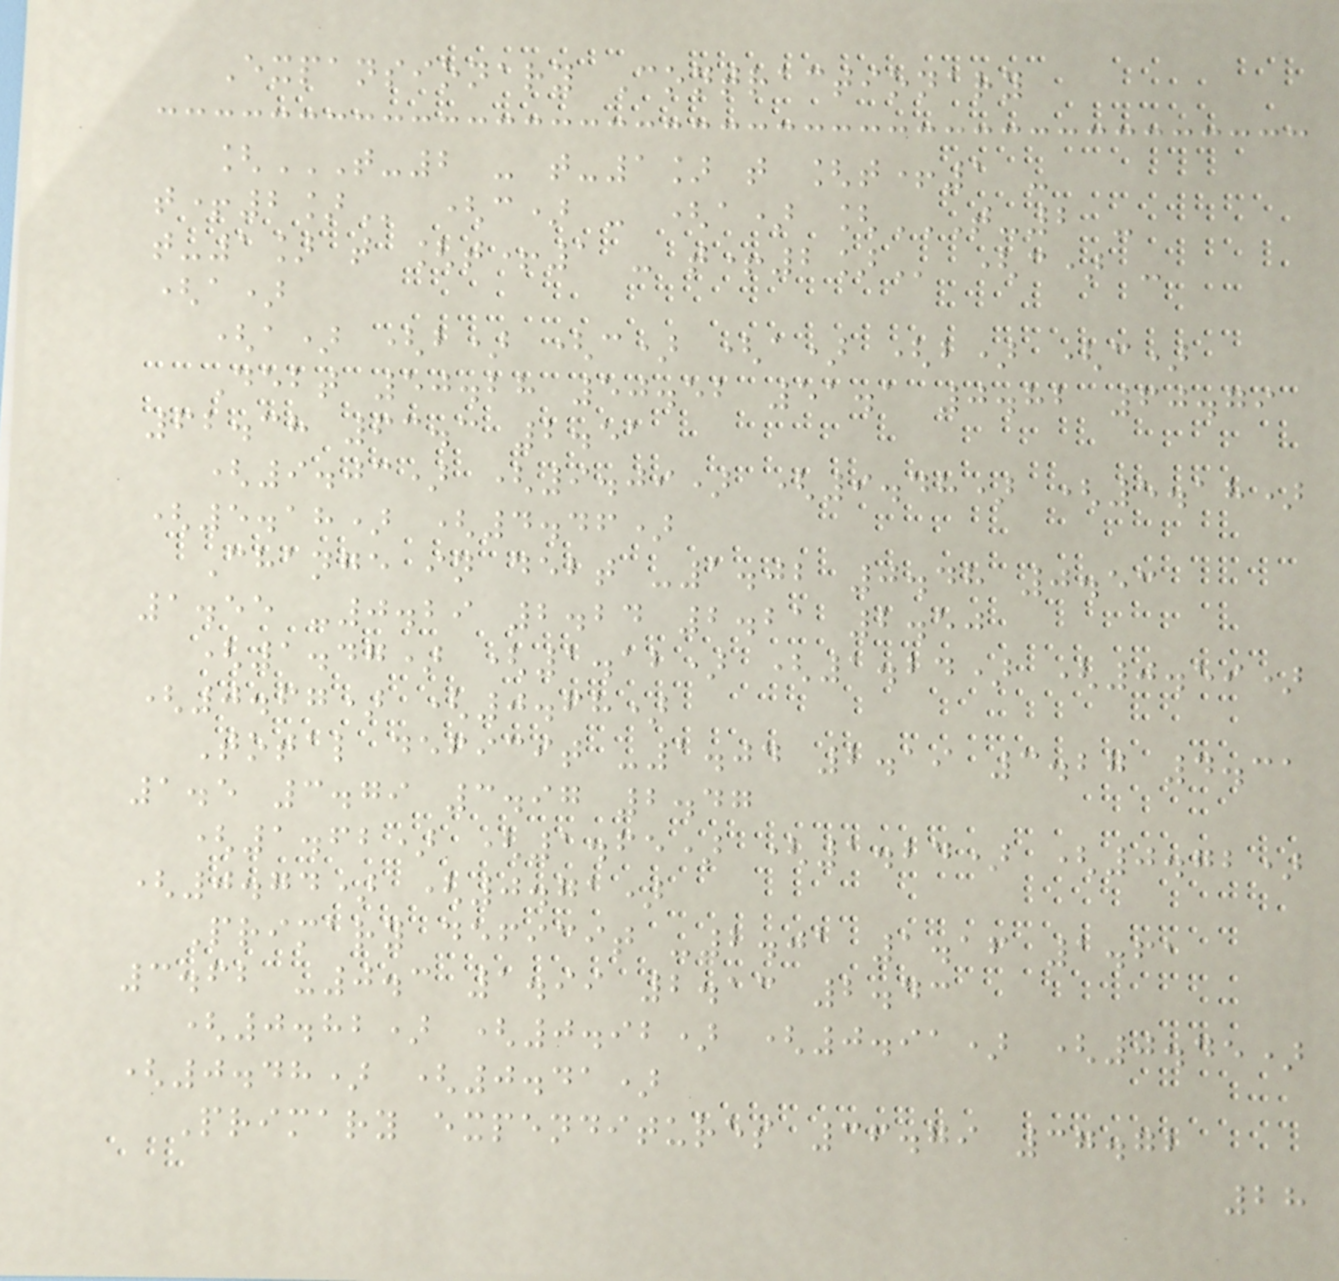Expansionary Contractionary
[T-2 - T-1] T [T+1 -
T+2] (c) - (a) [T-2 -
T-1] T [T+1 - T+2] (c) -
(a)
(a) (b) (c) (a) (b) (c)
Debt 50.28 50.52 51.1 0.82 60.79
62.38 63.3 2.51
(9.03) (9.09) (9.48) (5.18)
(5.18) (4.46)
Change in debt -1.02 0.48 0.53
1.55 -0.29 2.24 2.21 2.50
(1.47) (1.12) (1.24) (0.59)
(0.67) (0.68)
Total deficit -1.04 2.19 3.27 4.31
1.5 3.79 3.97 2.47
(1.62) (1.65) (1.24) (0.72)
(0.74) (0.71)
Primary deficit -2.01 1.16 1.61
3.62 -0.3 1.99 2.13 2.43
(0.82) (0.92) (0.91) (0.45)
(0.48) (0.41)
Primary expenditures 36.79 37.72
28
